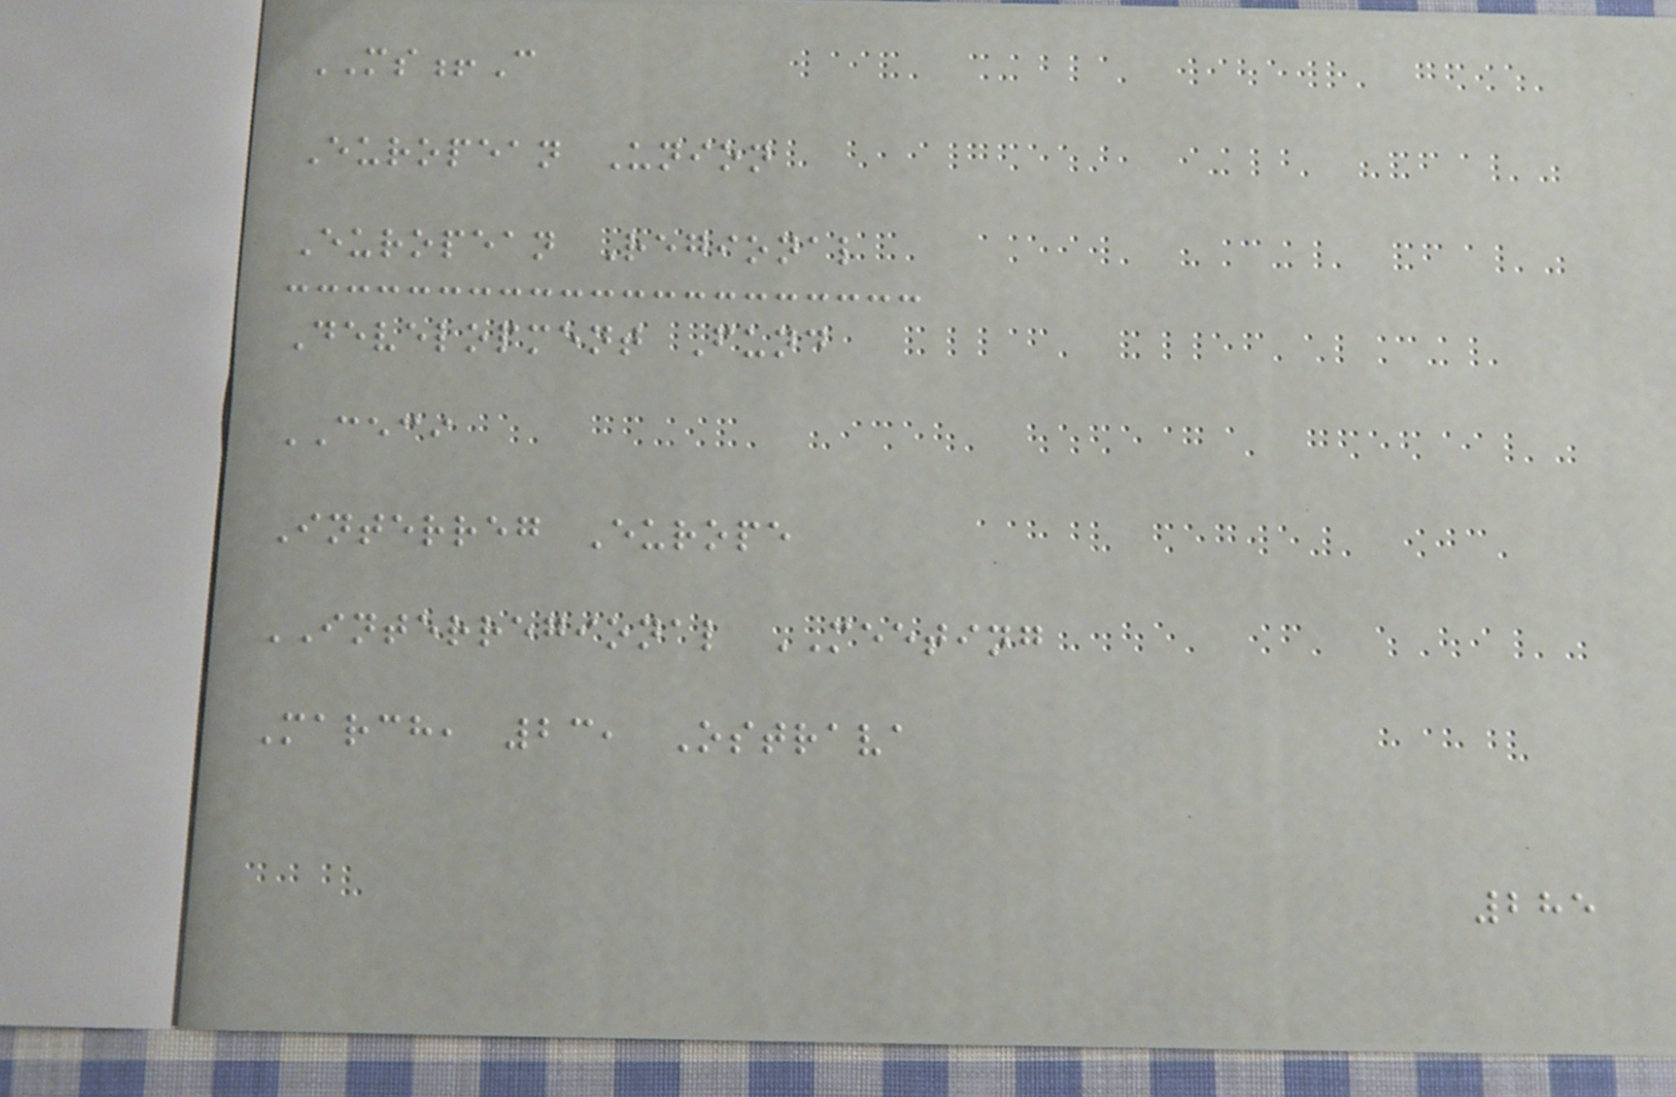MS!C
European Union
European Regional
Development Fund
CECI
Interreg Europe
INTERREGIONAL MEETING
March, 23, Ostrava
285
